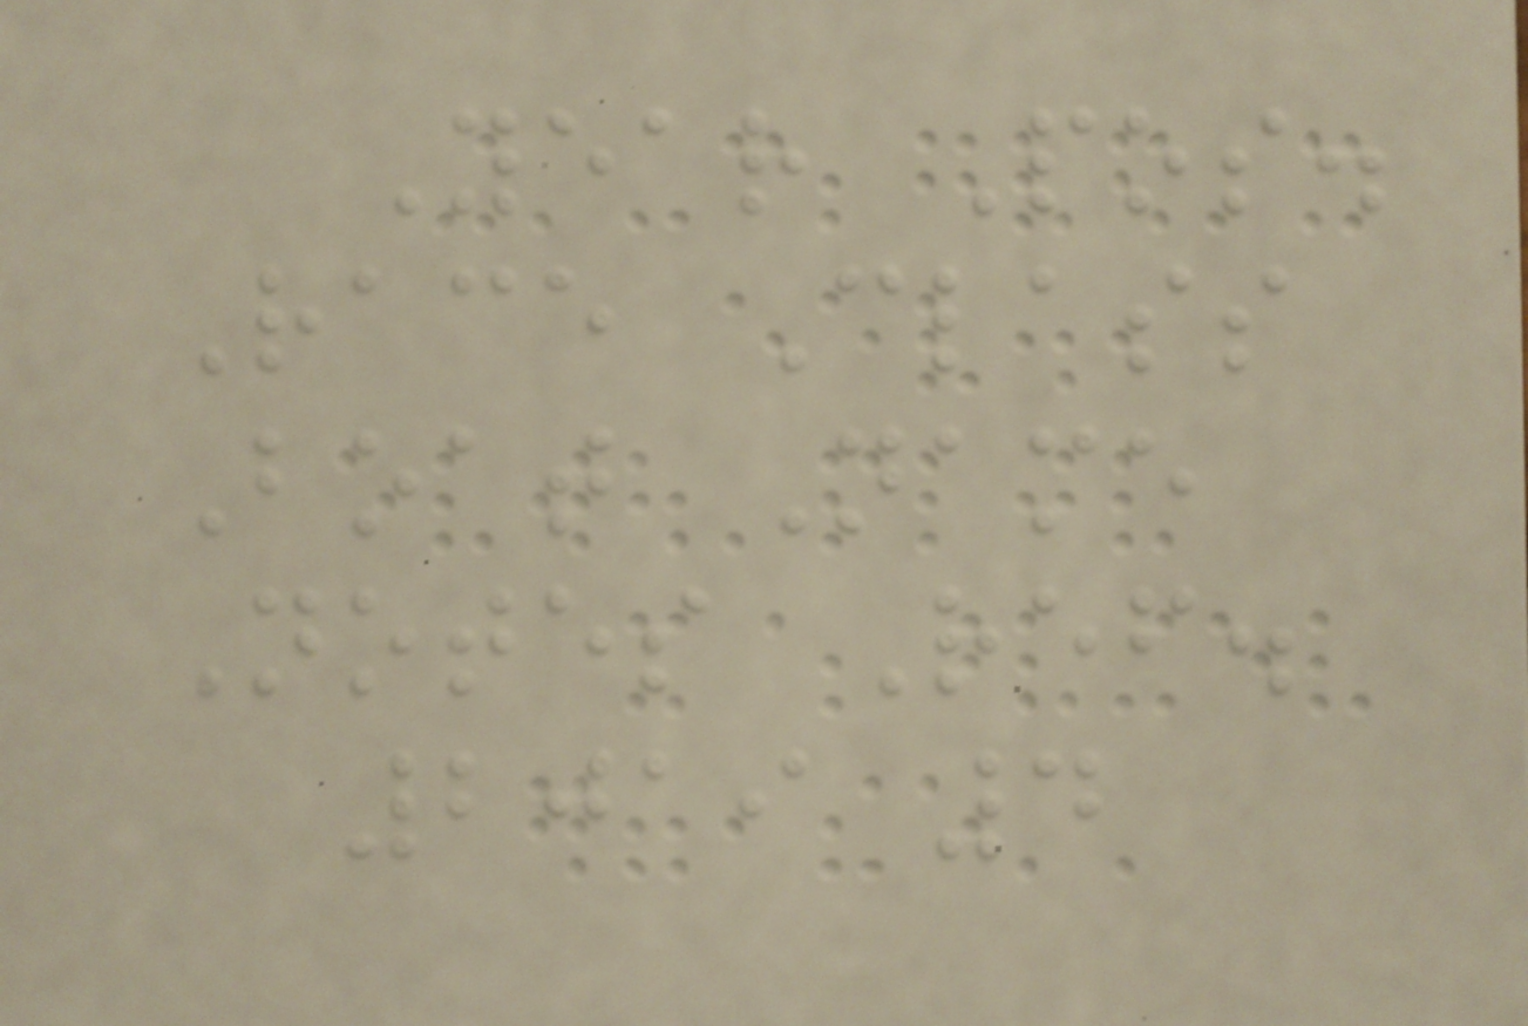Year Pos.
Race Class
Boat Name
Notes Ref.
2019 4
